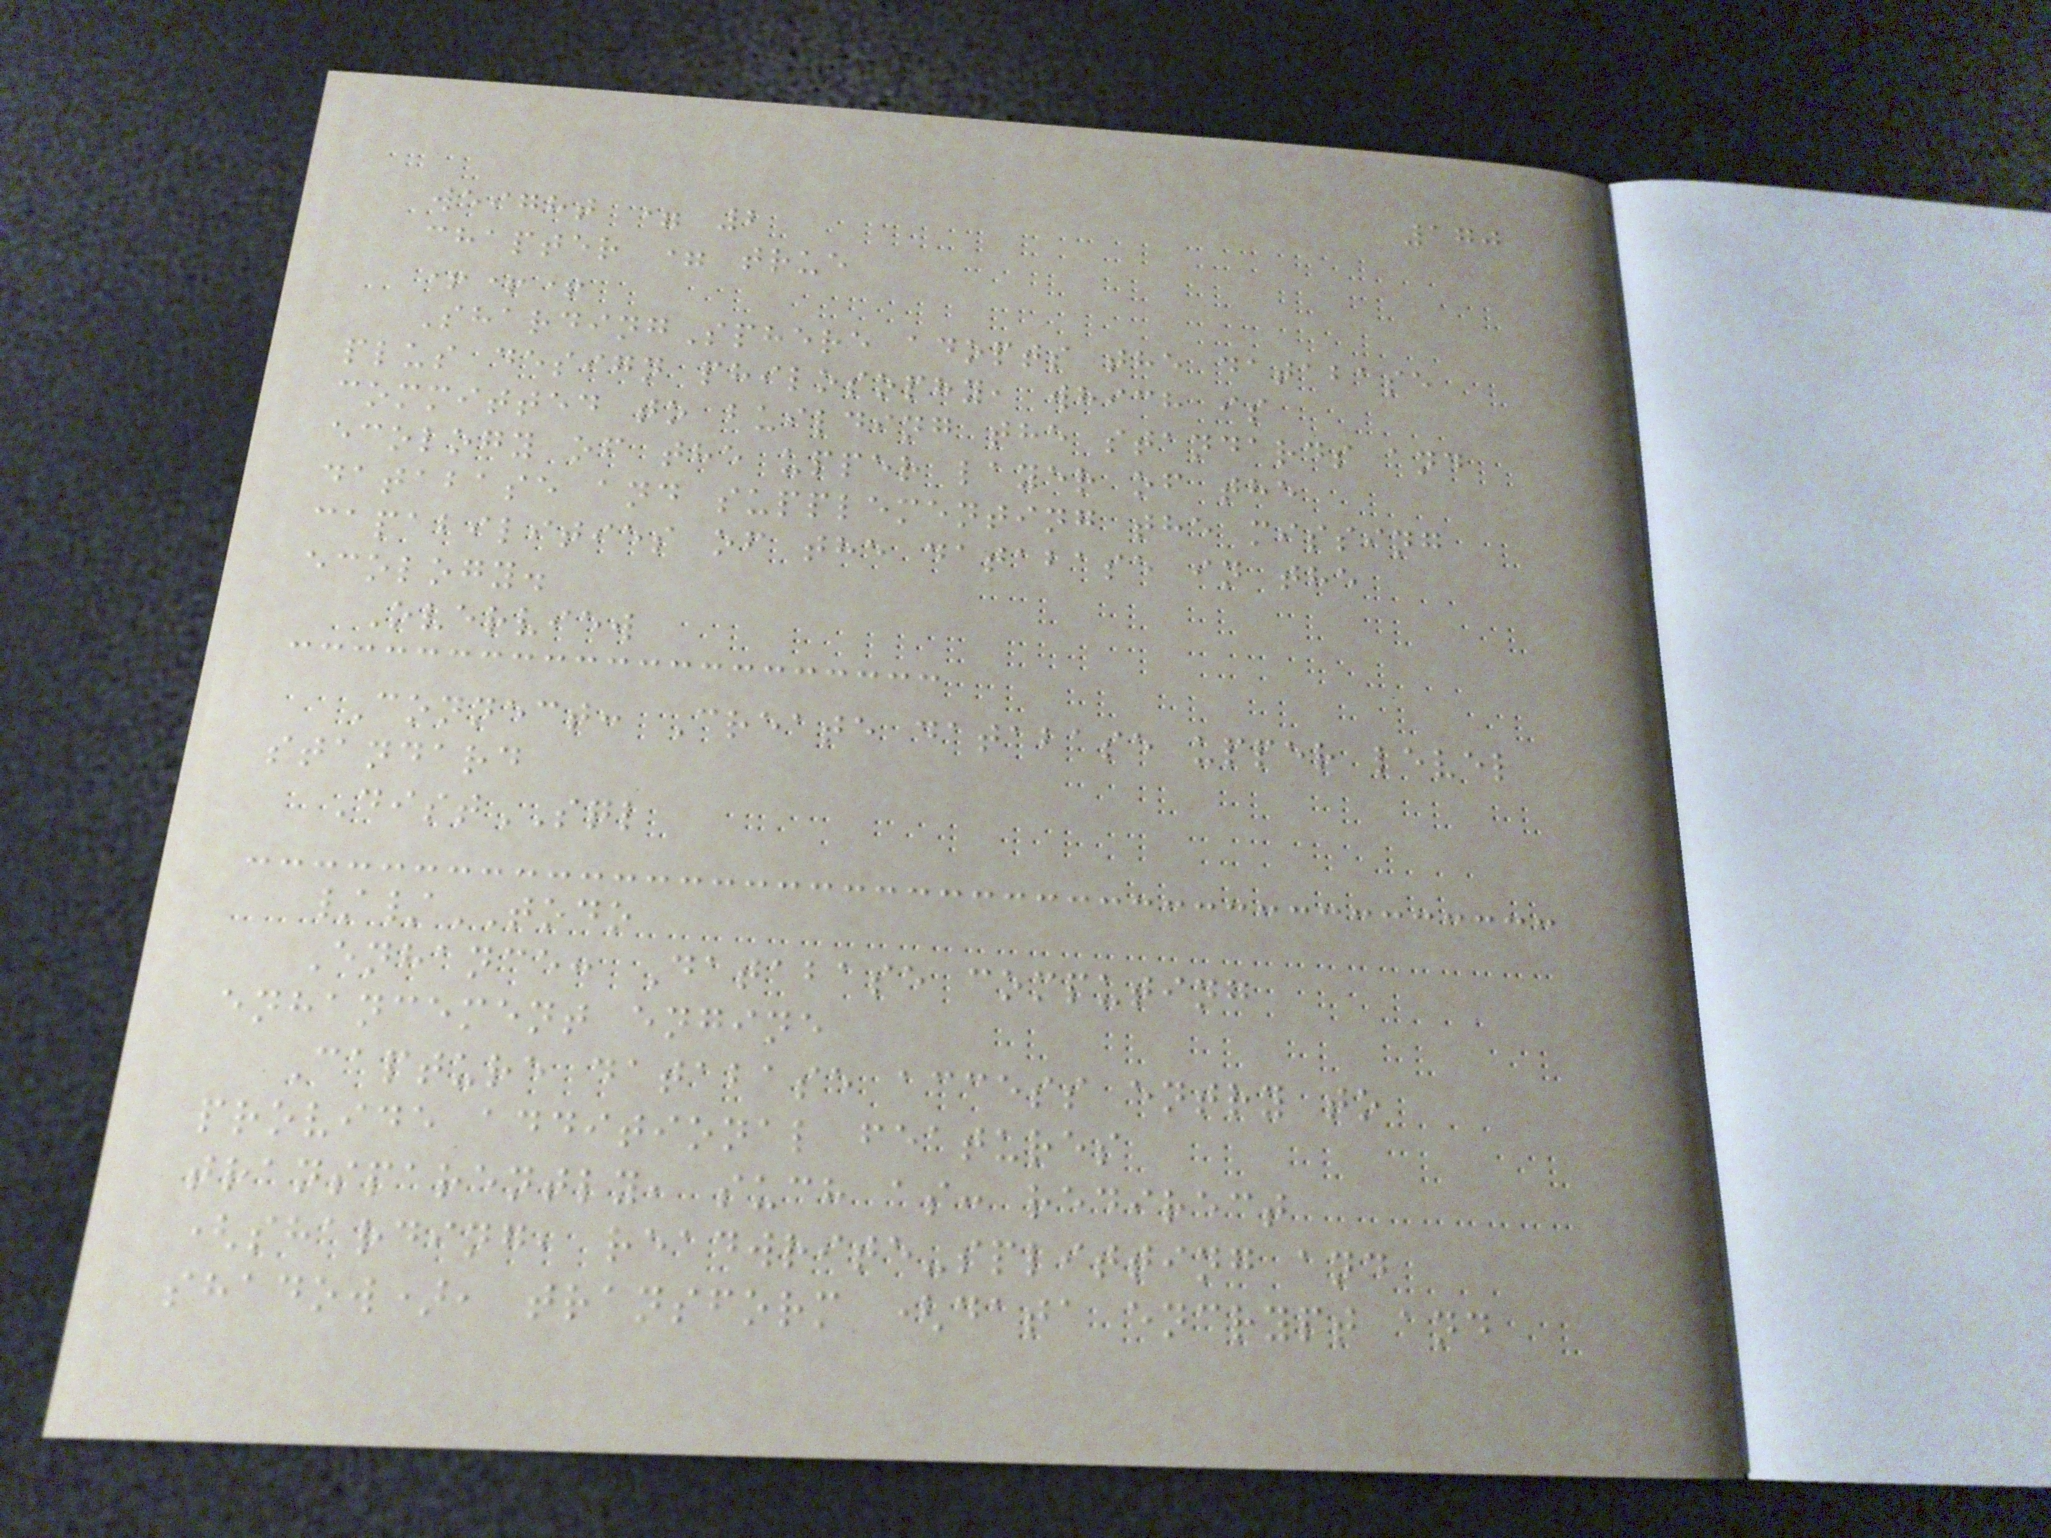170
weight = 2
chapter = true
+++
ShardingSphere adopts the database
plus design philosophy, which is
committed to building the standards and
ecology of the upper layer of the
database and supplementing the missing
capabilities of the database in the
ecology.
Overview
Connect: Create database upper level
standard
DistSQL
//TODO
Enhance: Database computing
enhancement engine
Capture database access entry to
provide additional features
transparently, such as: redirect
(sharding, readwrite-splitting and
shadow), transform (data encrypt and
